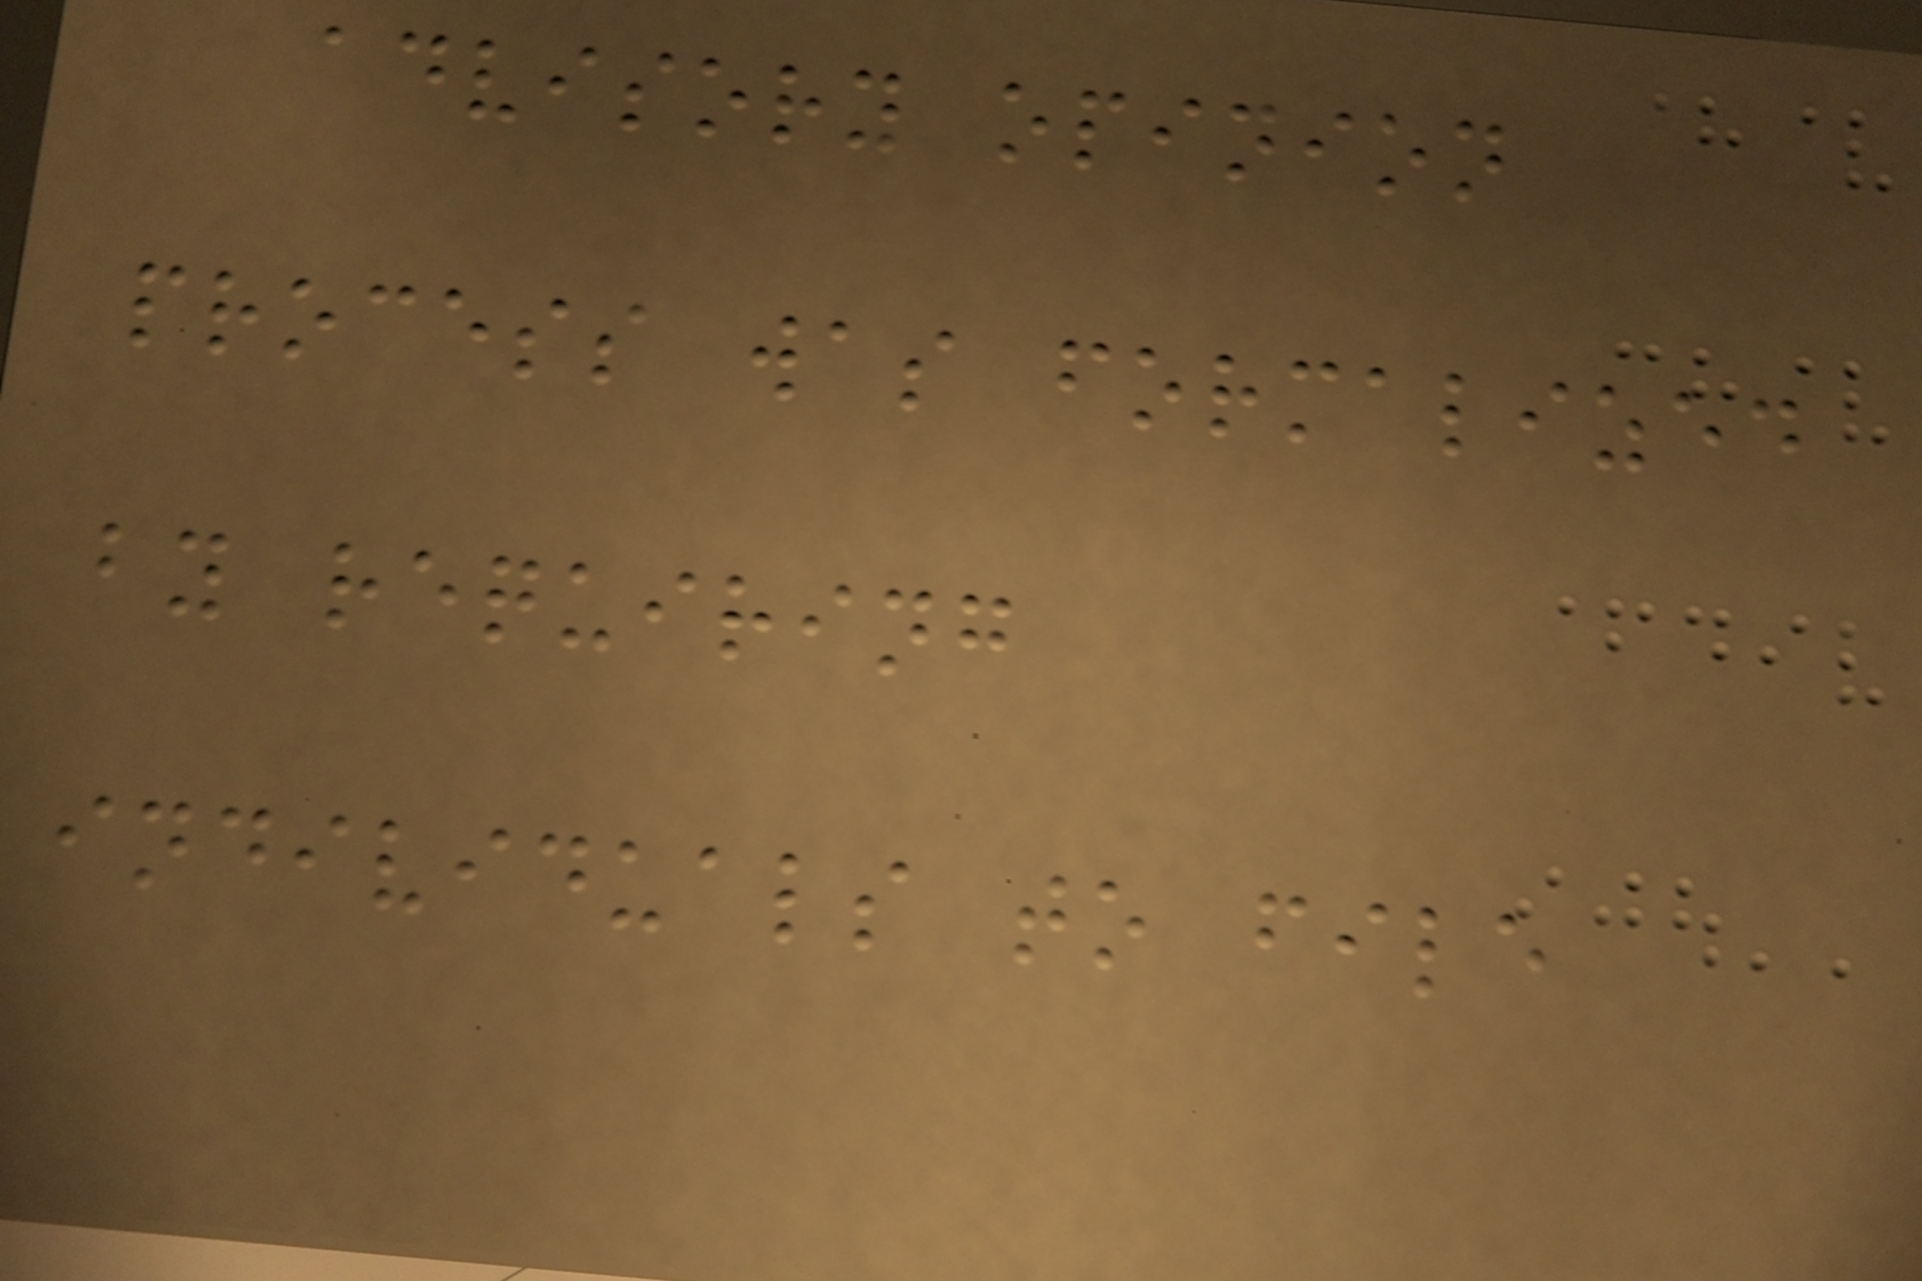advisory opinion
process was formalized
by requiring
individuals to file
